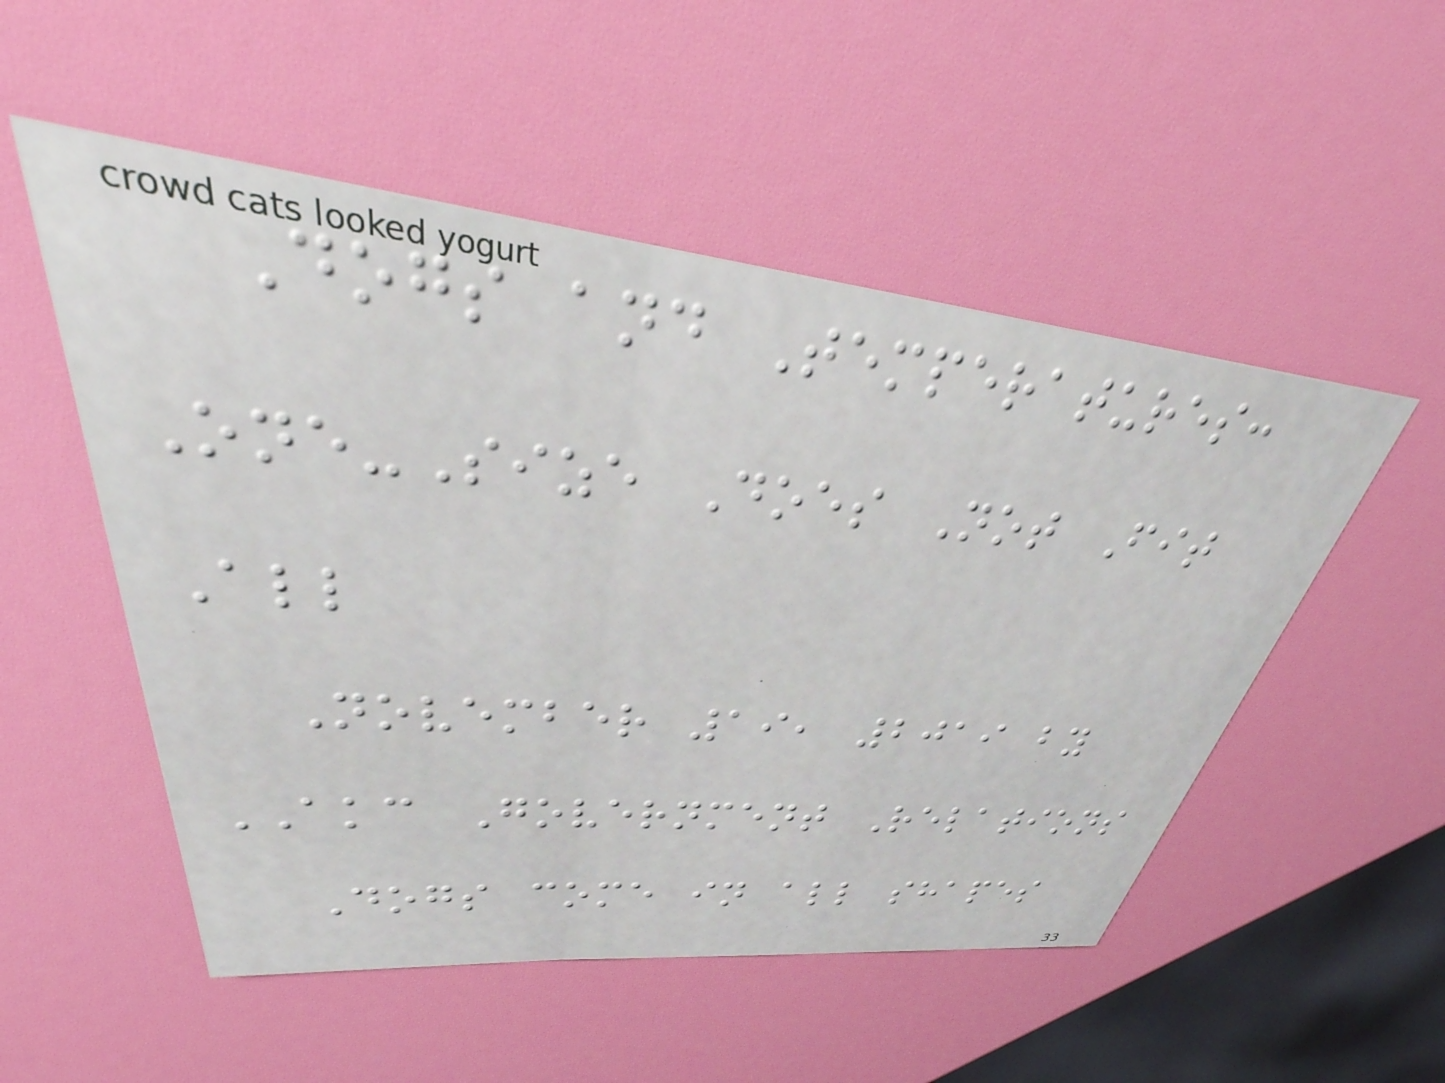Dogs and Temperatures:
One-Size Does Not Fit
All
November 19, 2019 by
AKC Government Relations
Dogs come in all shapes
